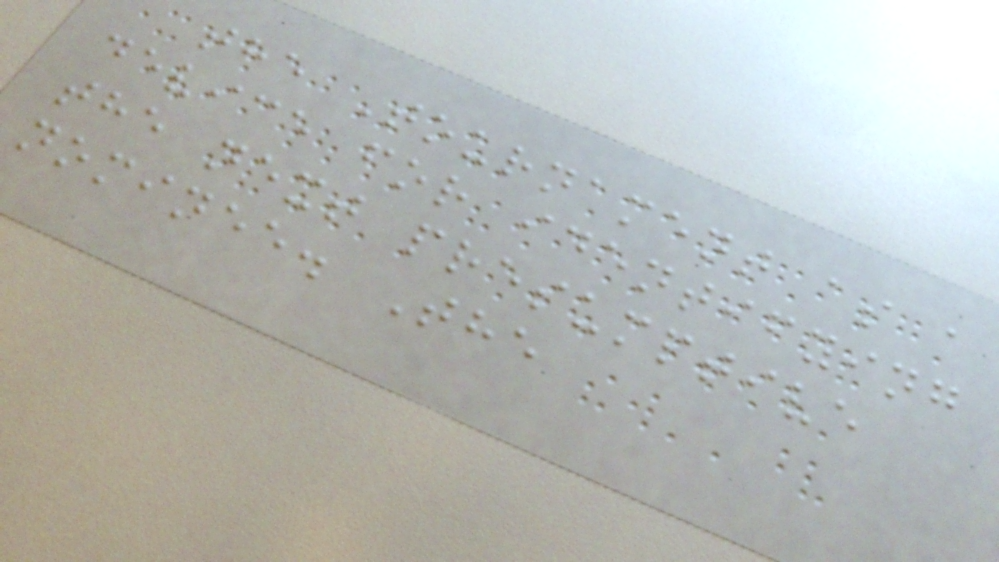the Tournament as a
device for identifying
the next presumptive
nominee. The
